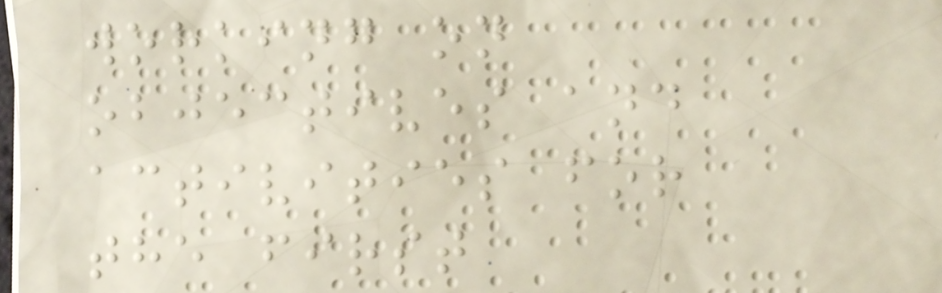working on
objectives and
activities for
the first
